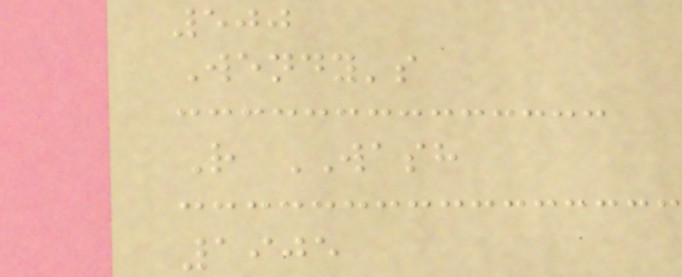500
Wendy's
R WASH
1905
